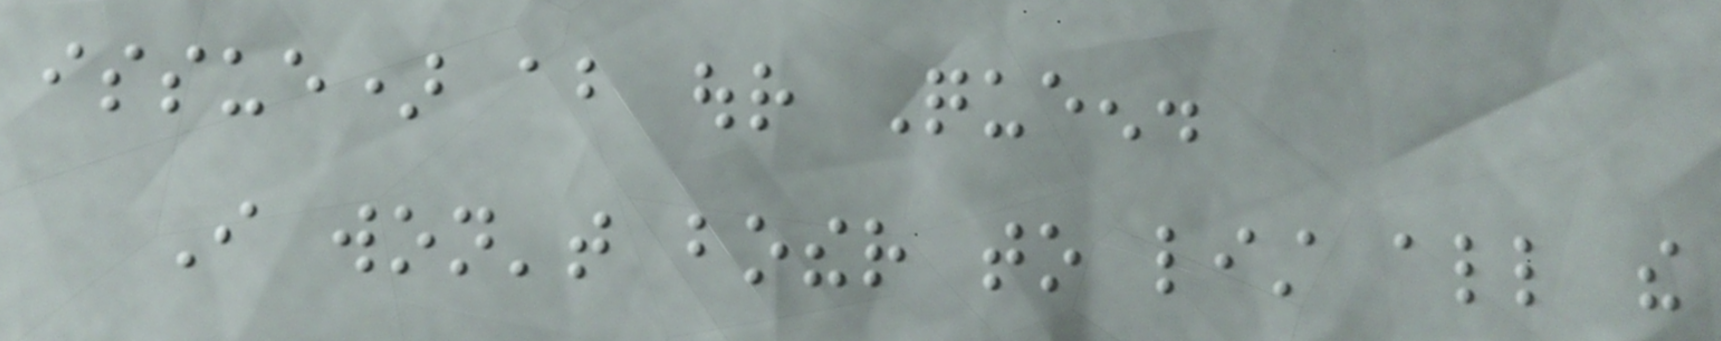issue) about our Queen.
I won't bother to list all the
